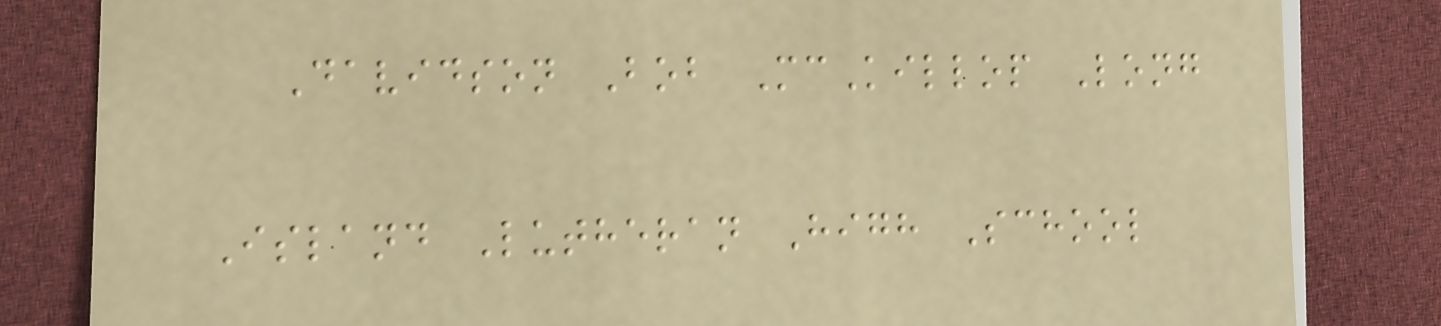Davidson Bob McKillop Long
Island Lutheran High School
